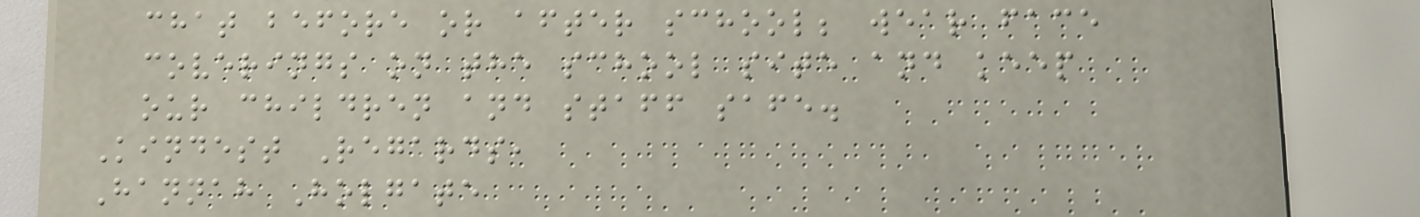chat before or after school; wear face
coverings on the school site and keep
our children and staff safe.
Kindest Regards,
Hannah Holgate
